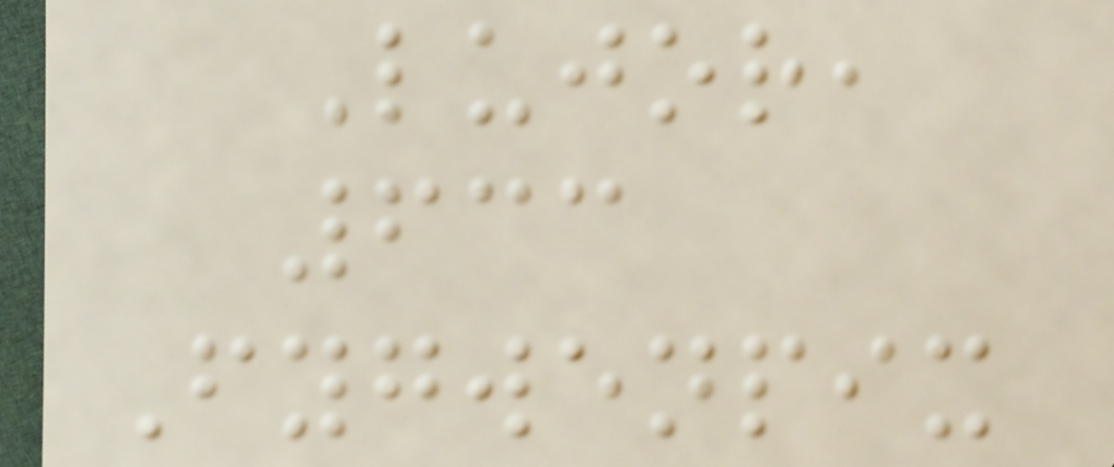Lujor,
633
Fygwenpix
